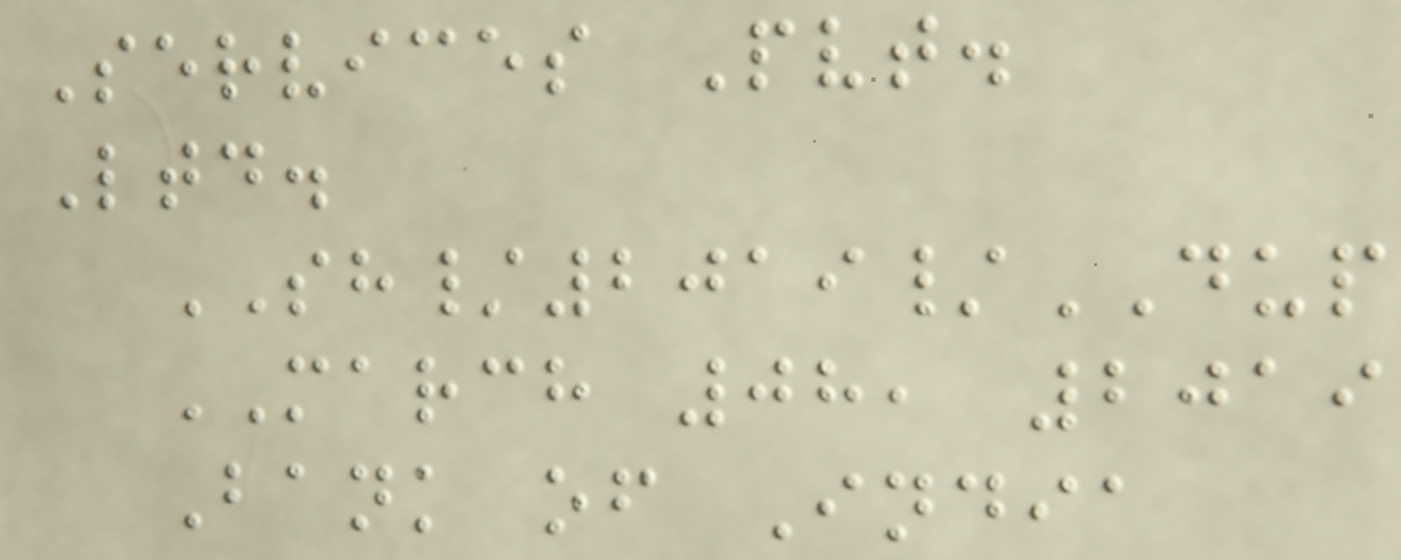Services Pvt.
Ltd.
SH/2019/DUP
MARCH 08, 2019
Bank of India
